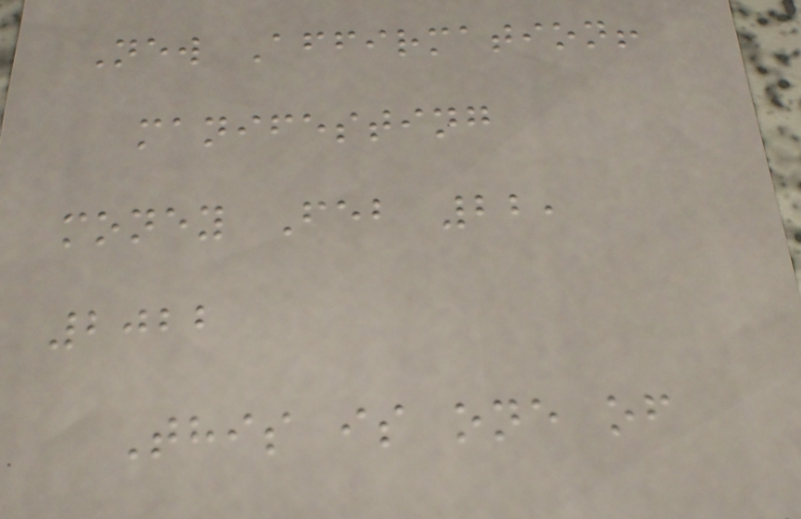New Affirmation!
manifesting
money Feb 22,
2022
This is one of
